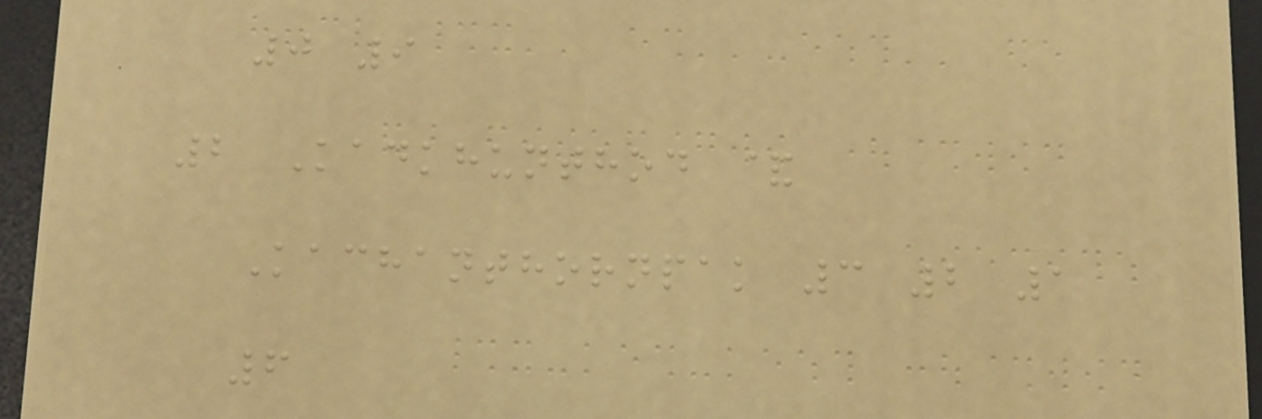0 9
2 Kadkhunthod &
Kachanthornpak 3 2 1
6
